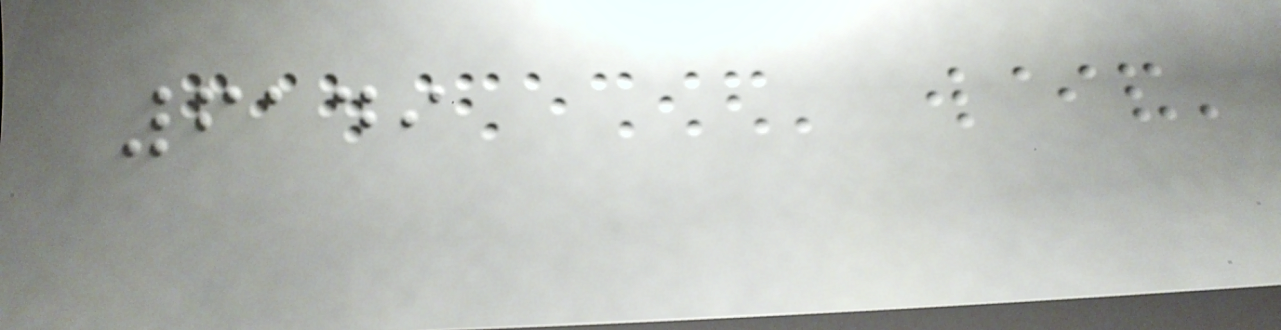6149
